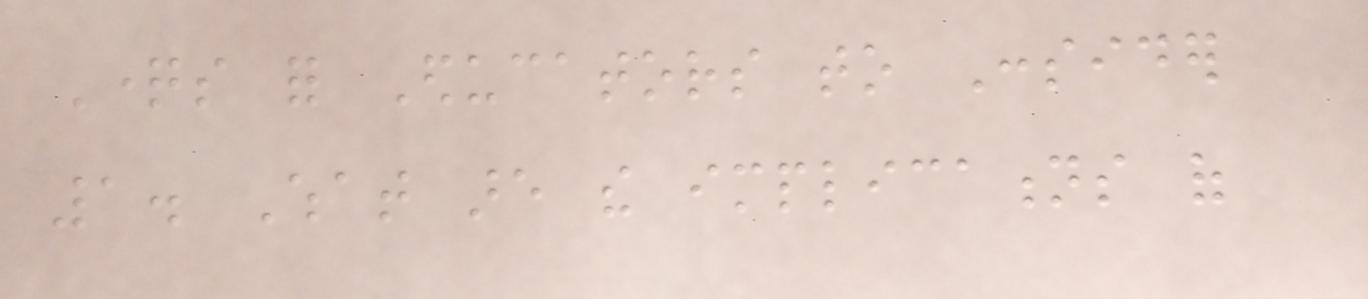Questions for Educators to Consider
1. What are the implications of
